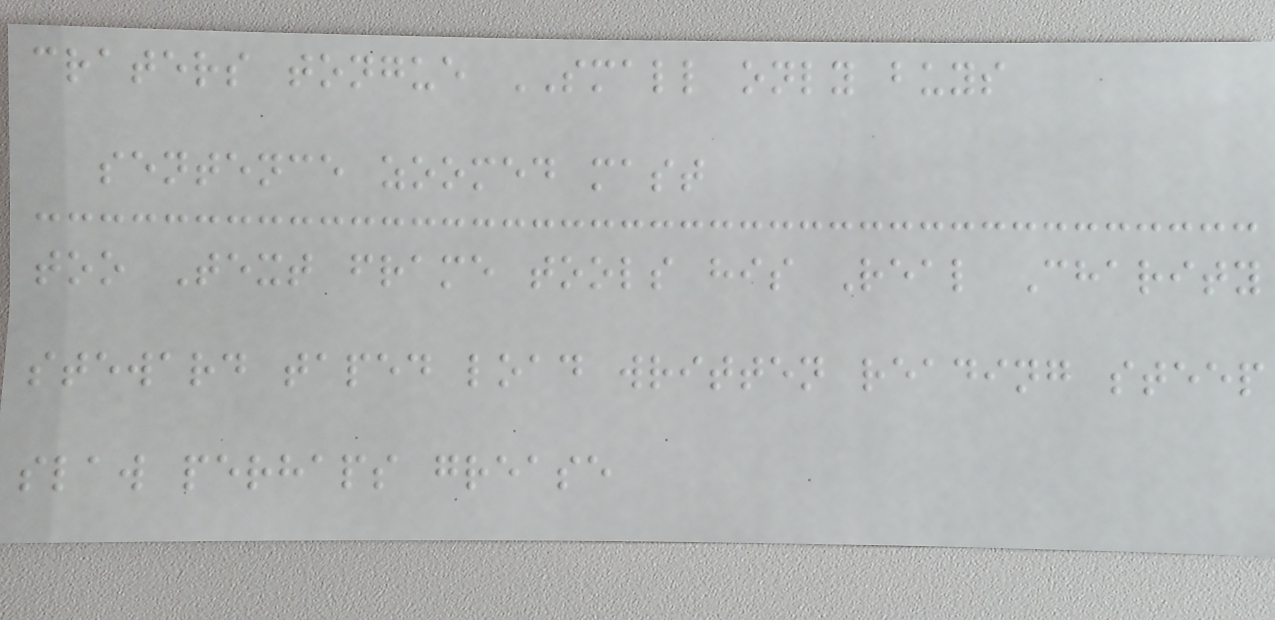craters tongue SMALL only buys
sentence zoomed mast
too Text frame tools his Real Charity
steward taped load written reading steep
slaw perhaps grease
